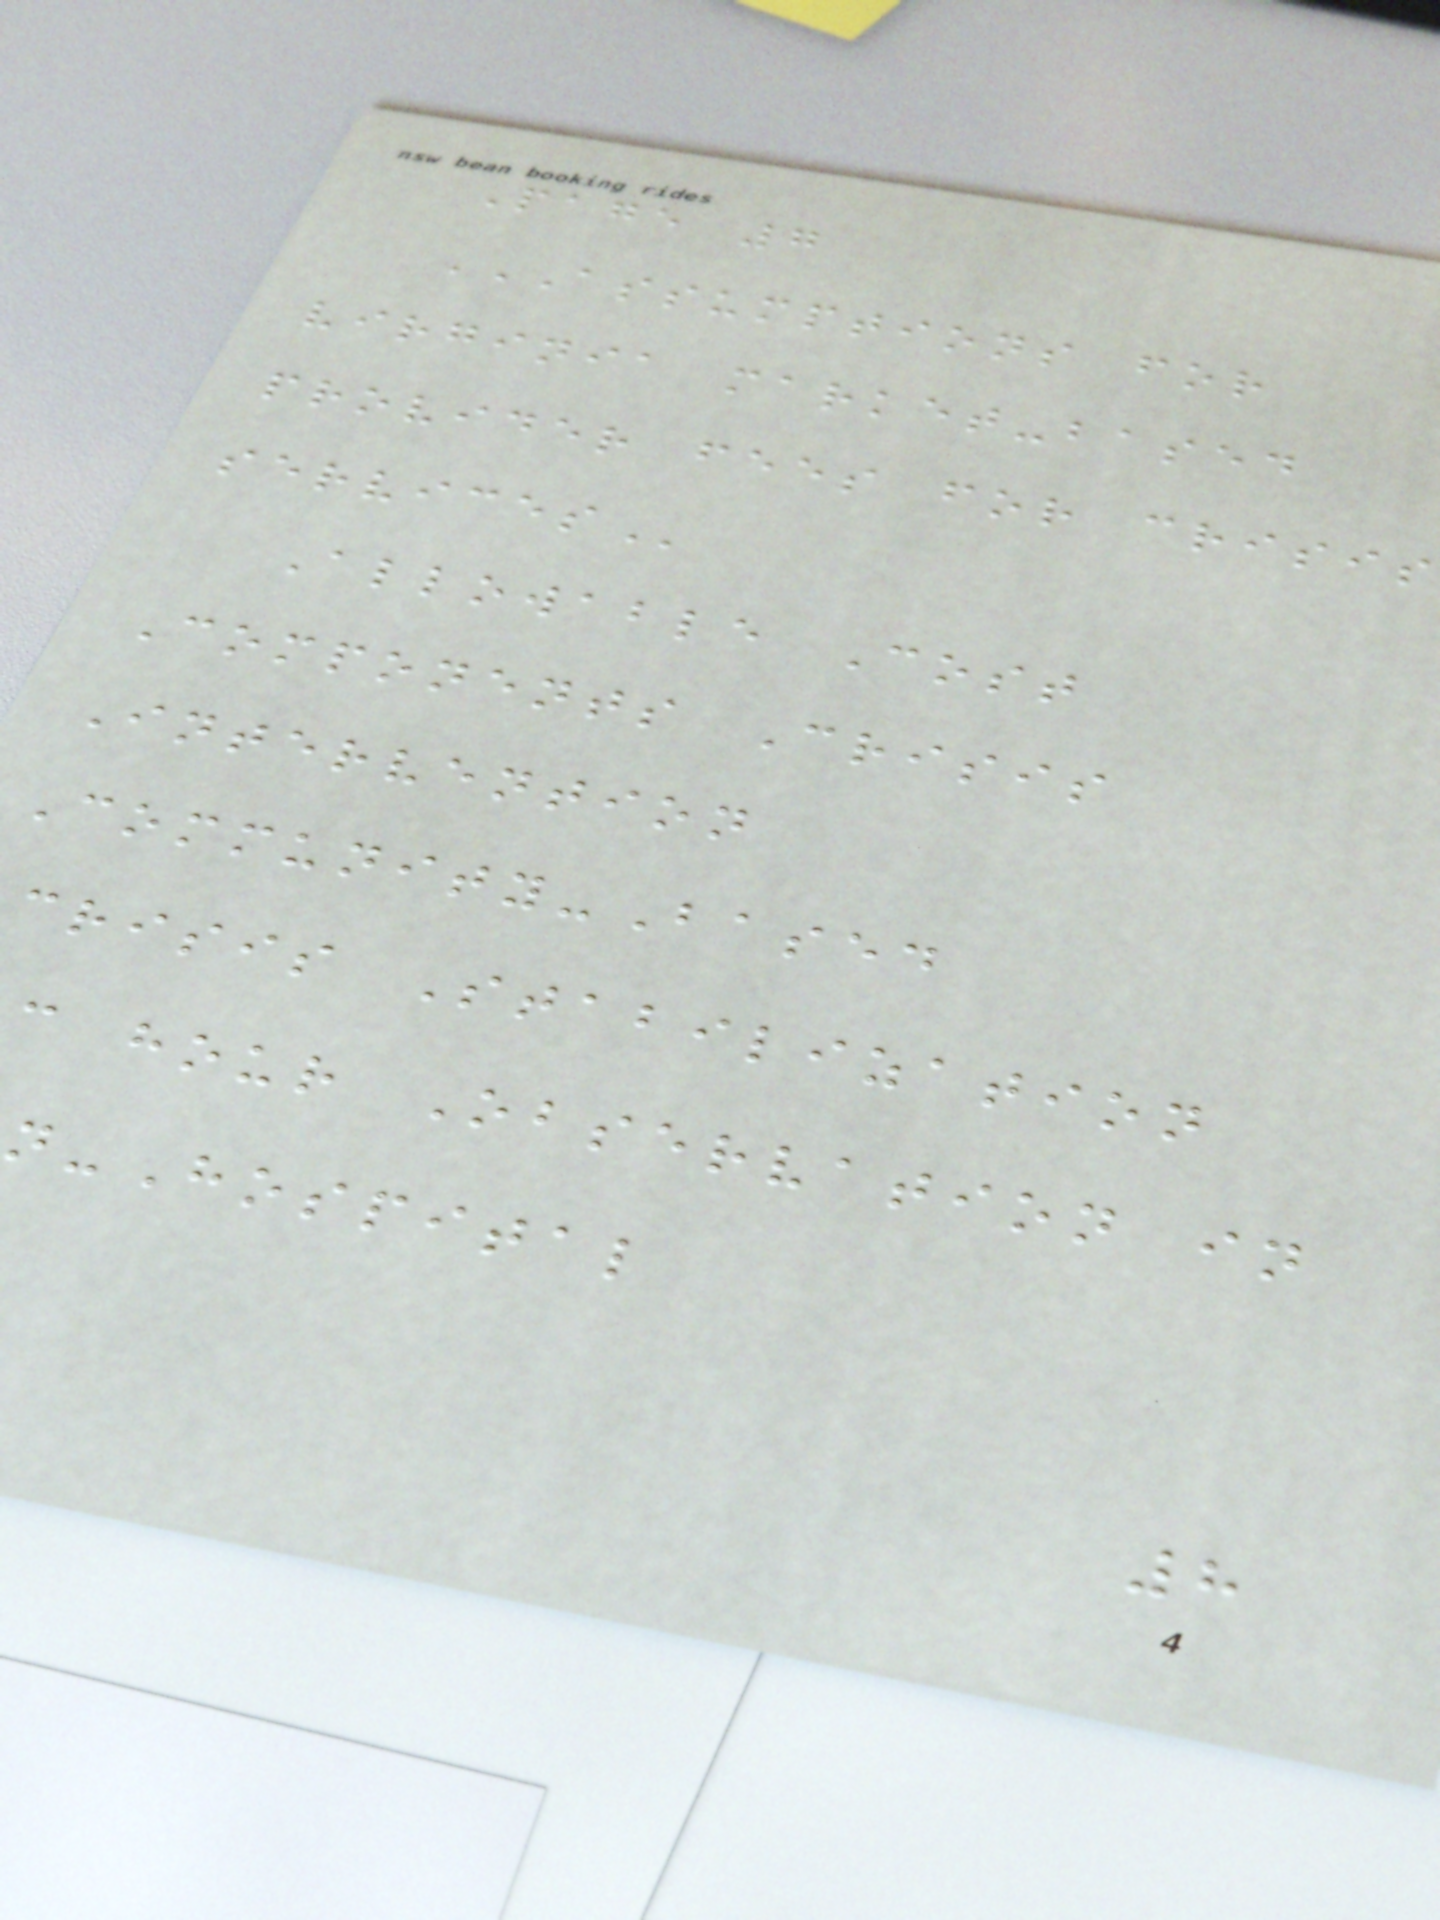Page 7
ASSUMPTIONS FOR
virginia market-based
provider fees for crisis
Allowable Cost
Components Crisis
Intervention
Community-Based
crisis Stabilization
c hour Observation in
n-Hospital
8
